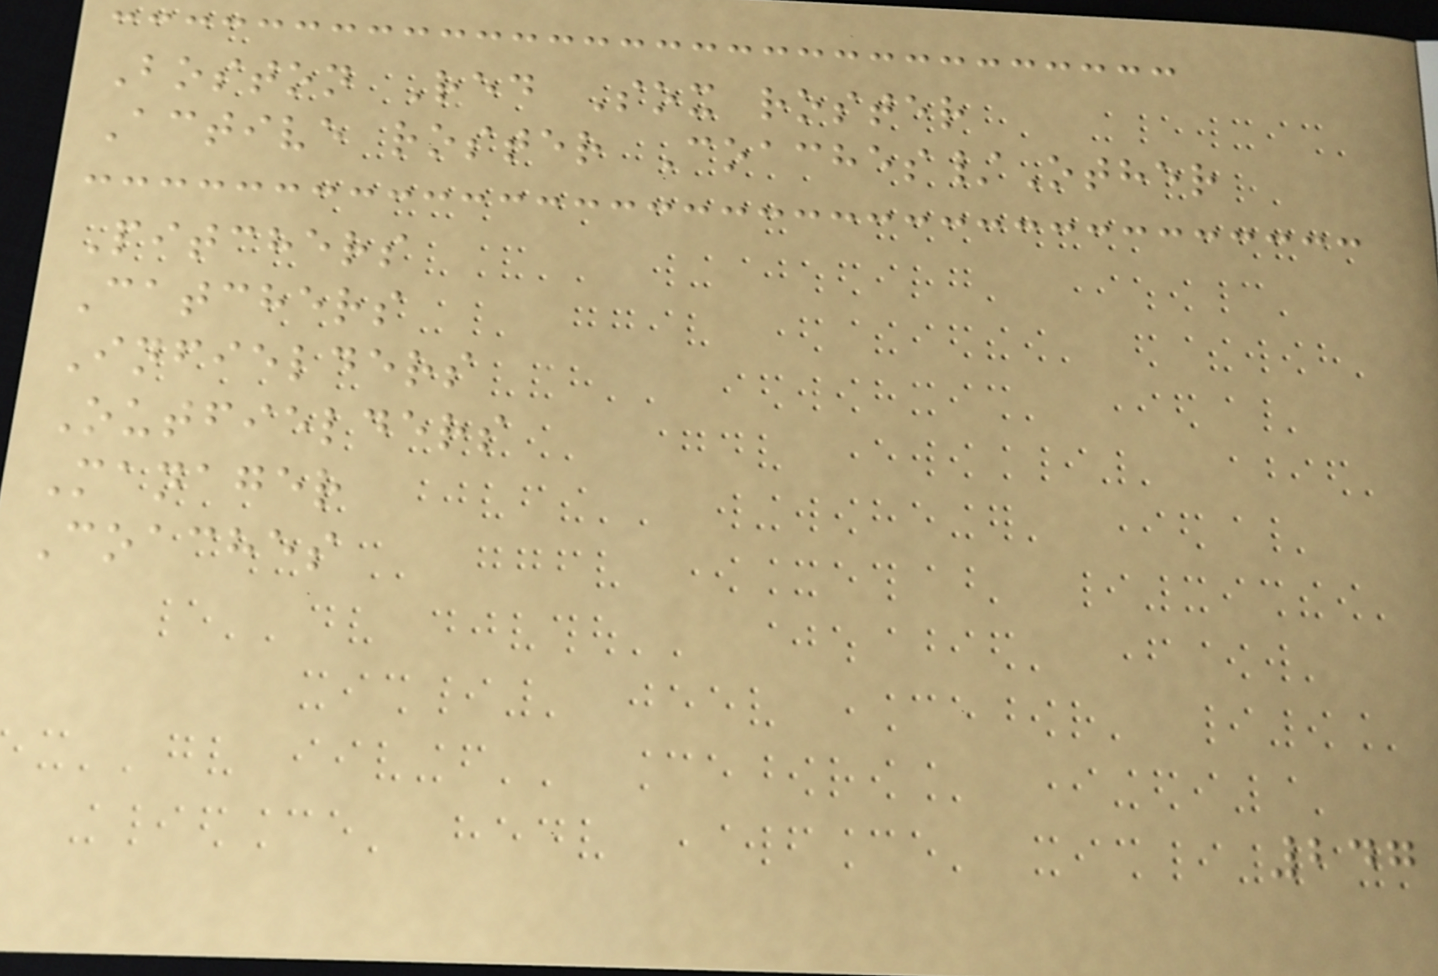Boston Red Sox roster
Active roster Coaches/Other
Pitchers
Catchers
Infielders
Outfielders
Manager
Coaches
247
